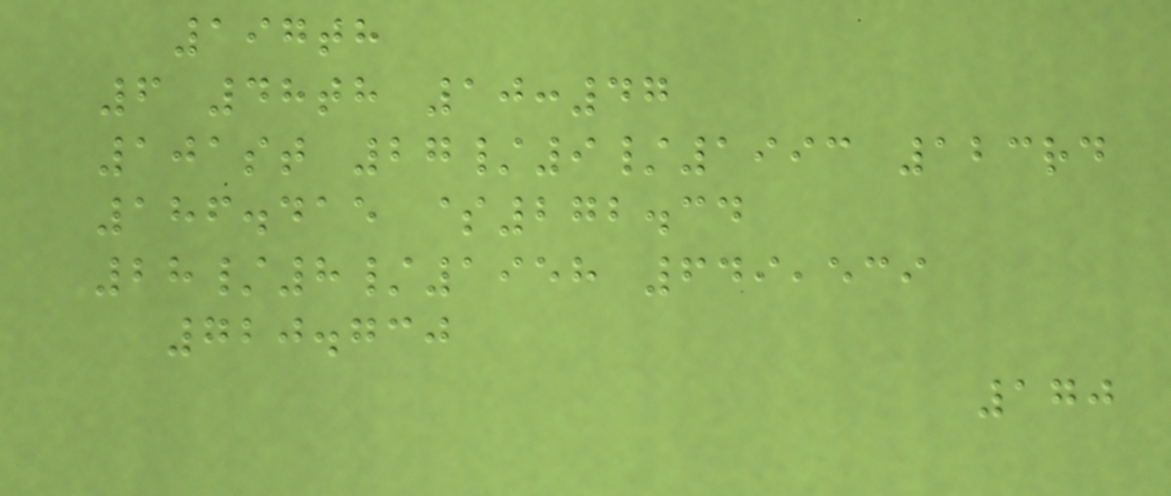197th
6 48th 10:47
101st 27/9/1993 123rd
186.415 $272.34
28/8/1958 649,539
720.730
170
